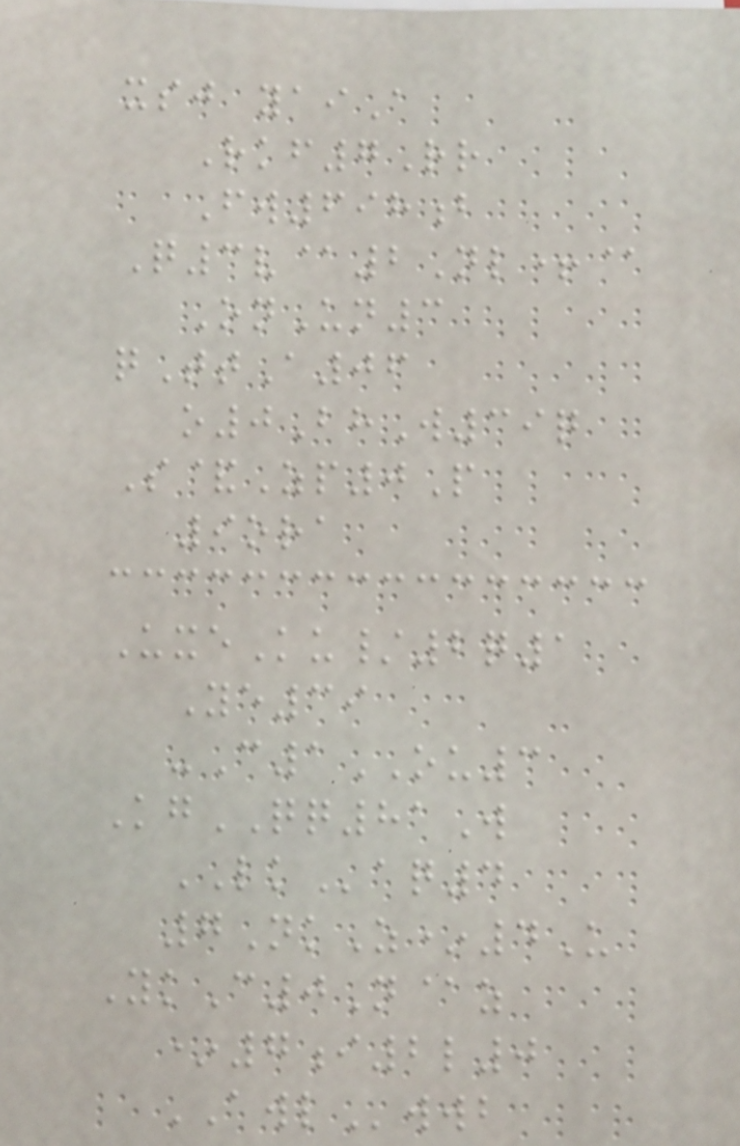xsj yaiA
Rkf7Rr
Fw698b
Q3v@2Nl+@
OnUn3
qTtA06
o0BhW39q
S&Zp0P
9ora
UxeKu/2q1
Ye39
-C1OU3
KgQQ81W
LKaq4
7NkZ*4U
YkC0N@z
*7i2l0
AWLwwb
